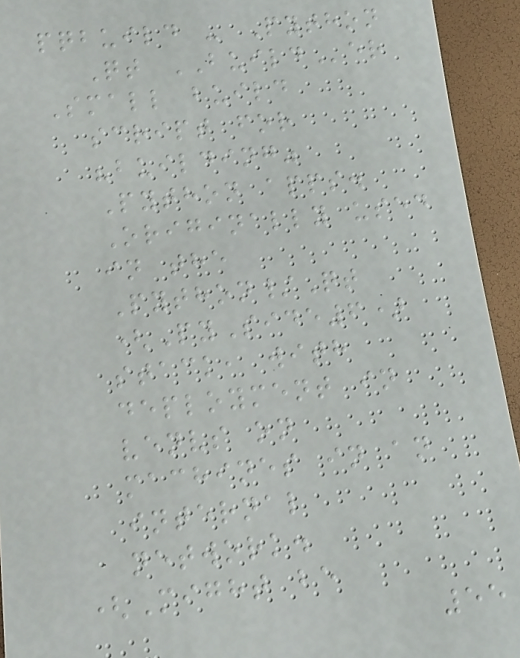pqbuild - Python
Qt BUILDer
Small build
script for
"building"
Python apps.
Originally used
in the
Python/Qt
(PySide6)
stack, with
deployment in
venvs on
machines in an
internal
network.
(Might be
55
